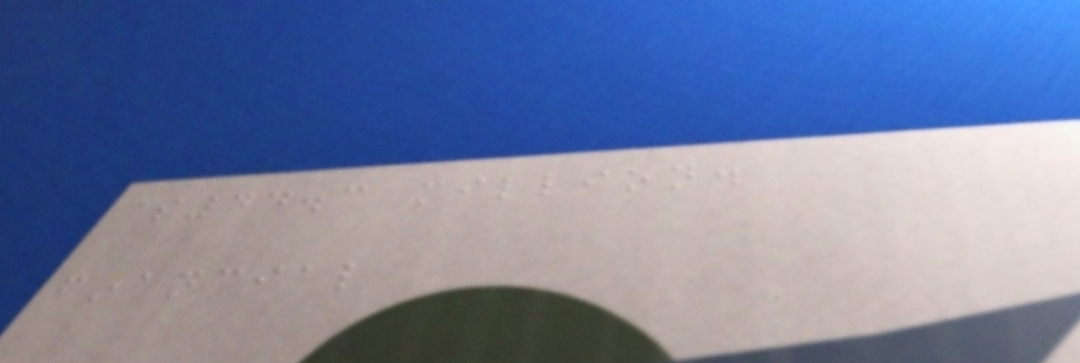$44.3 million.
financial
